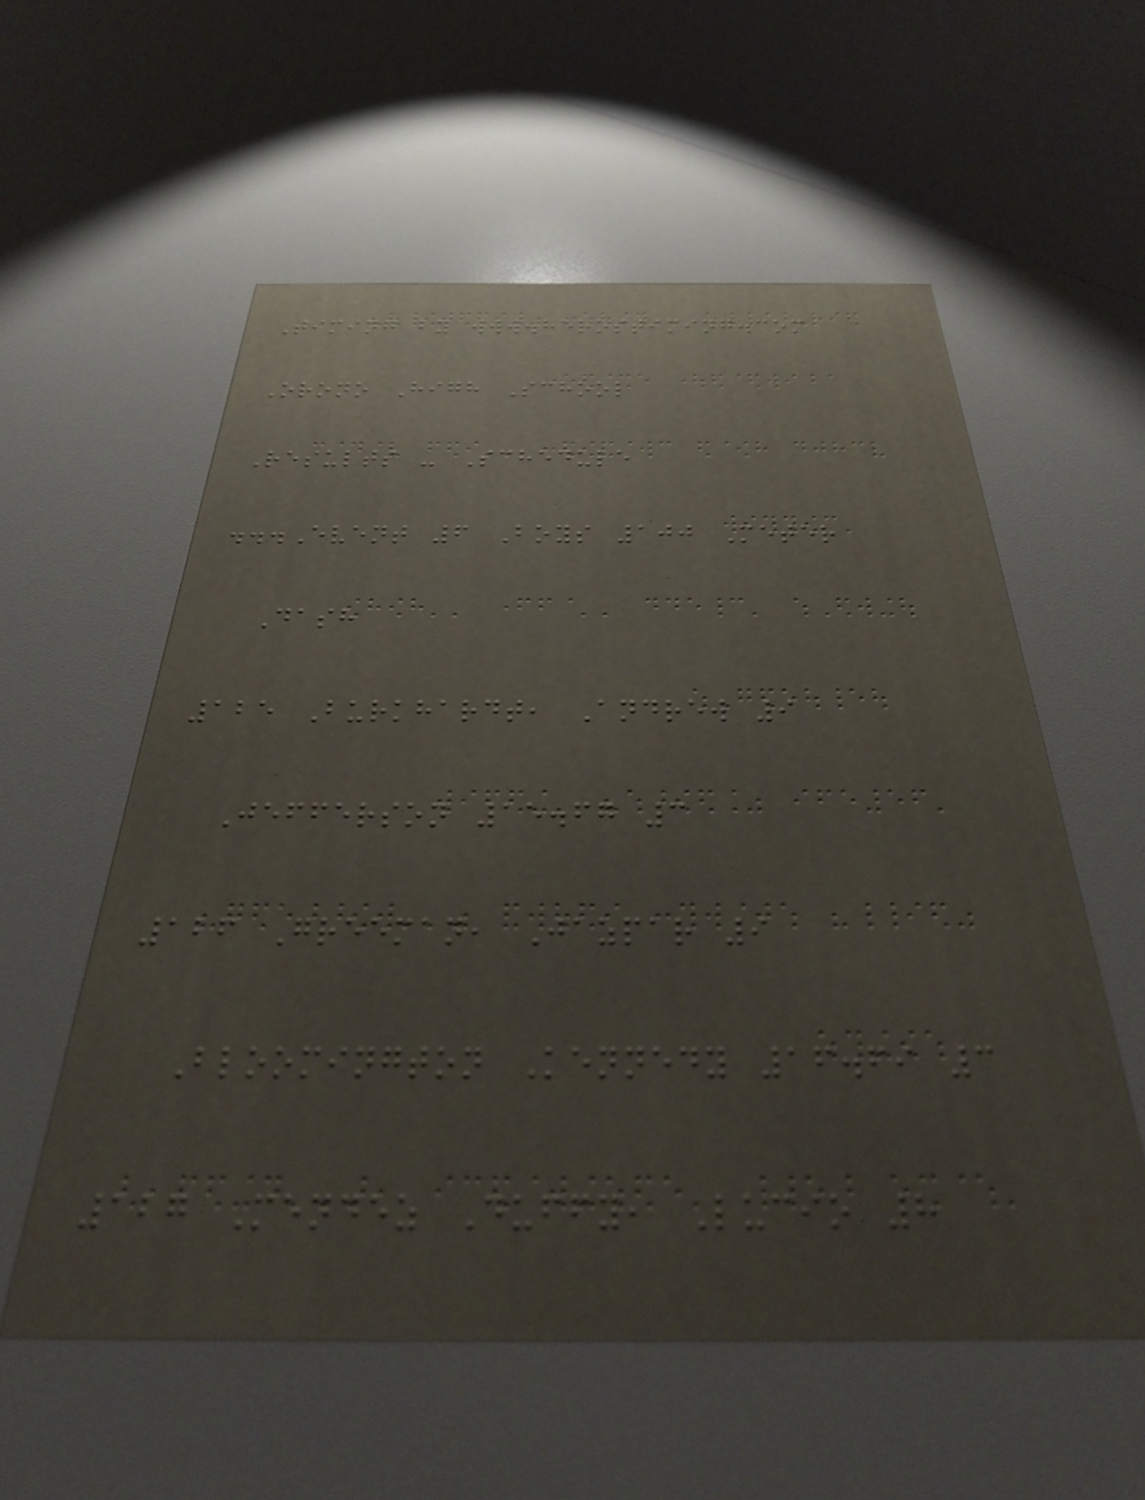Timing by www.herostiming.com
Orono High School
Results - Schedule
...Event 6 Boys 100 Meter
Dash
125 Burkhardt, Andrew 9
Jefferson 15.67 3
126 Greeman, Jazpar 9
Bloomington Kennedy 16.69 3
127 Mendez Duffy, Lucio 8
